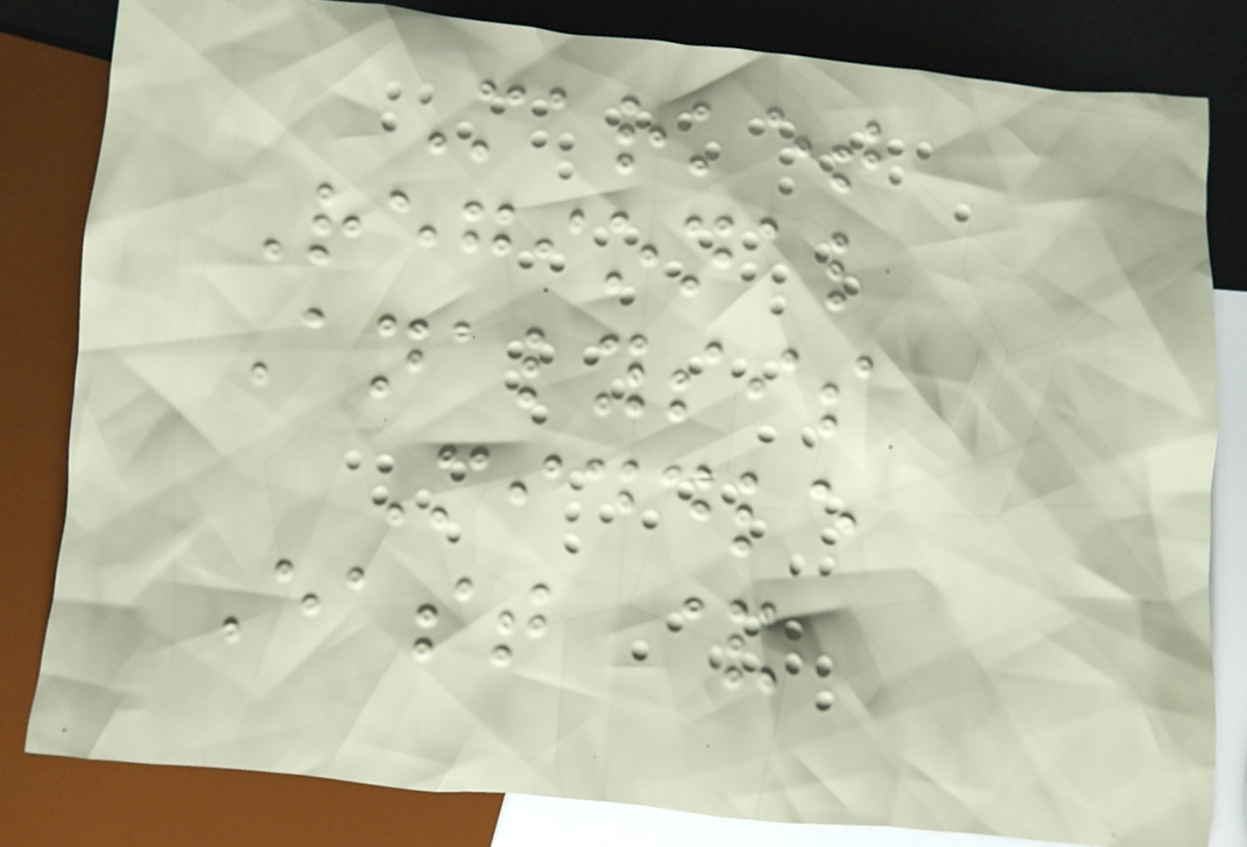Market
Regional
Analysis
Middle
East &
